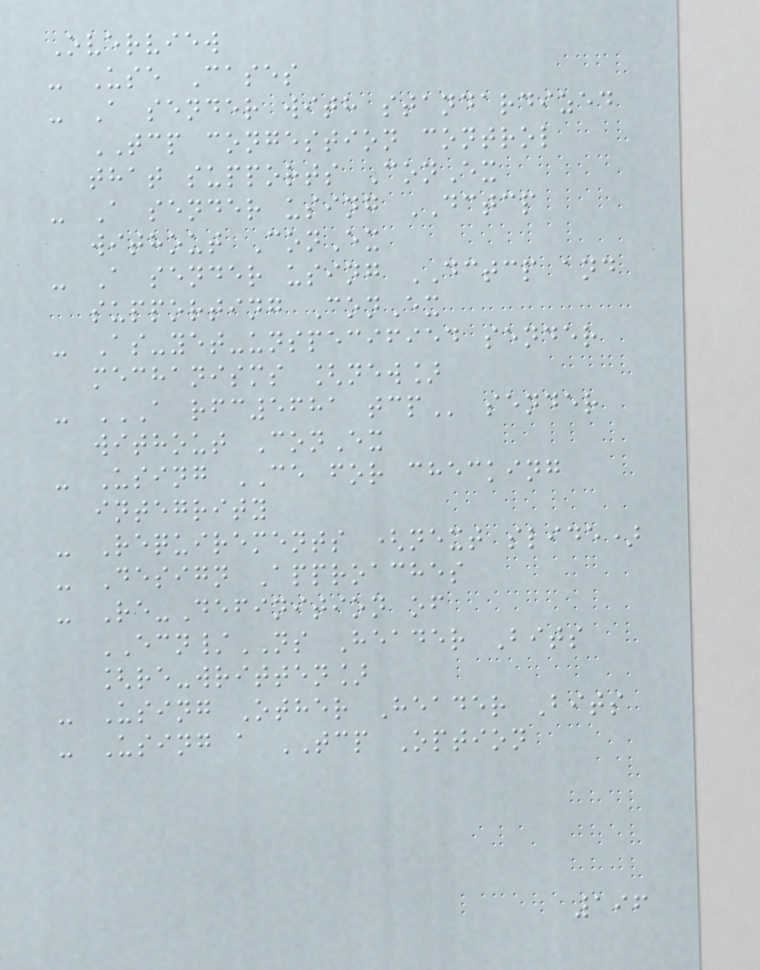Overview
- Use Cases
- A sender with standardized
TCP congestion control
that supports ConEx
- A sender using DCTCP
without ConEx
- A sender using DCTCP and
supporting ConEx
- As-yet-unspecified sender
mechanisms [new]
- A RFC5681 TCP sender
without ConEx
- Using CE for checking
integrity
- Requirements (next slide)
- Design Approaches
- Re-Definition of
ECN/NS Header Bits
[re-written]
- Using Other Header Bits
- Using a TCP Option
196
